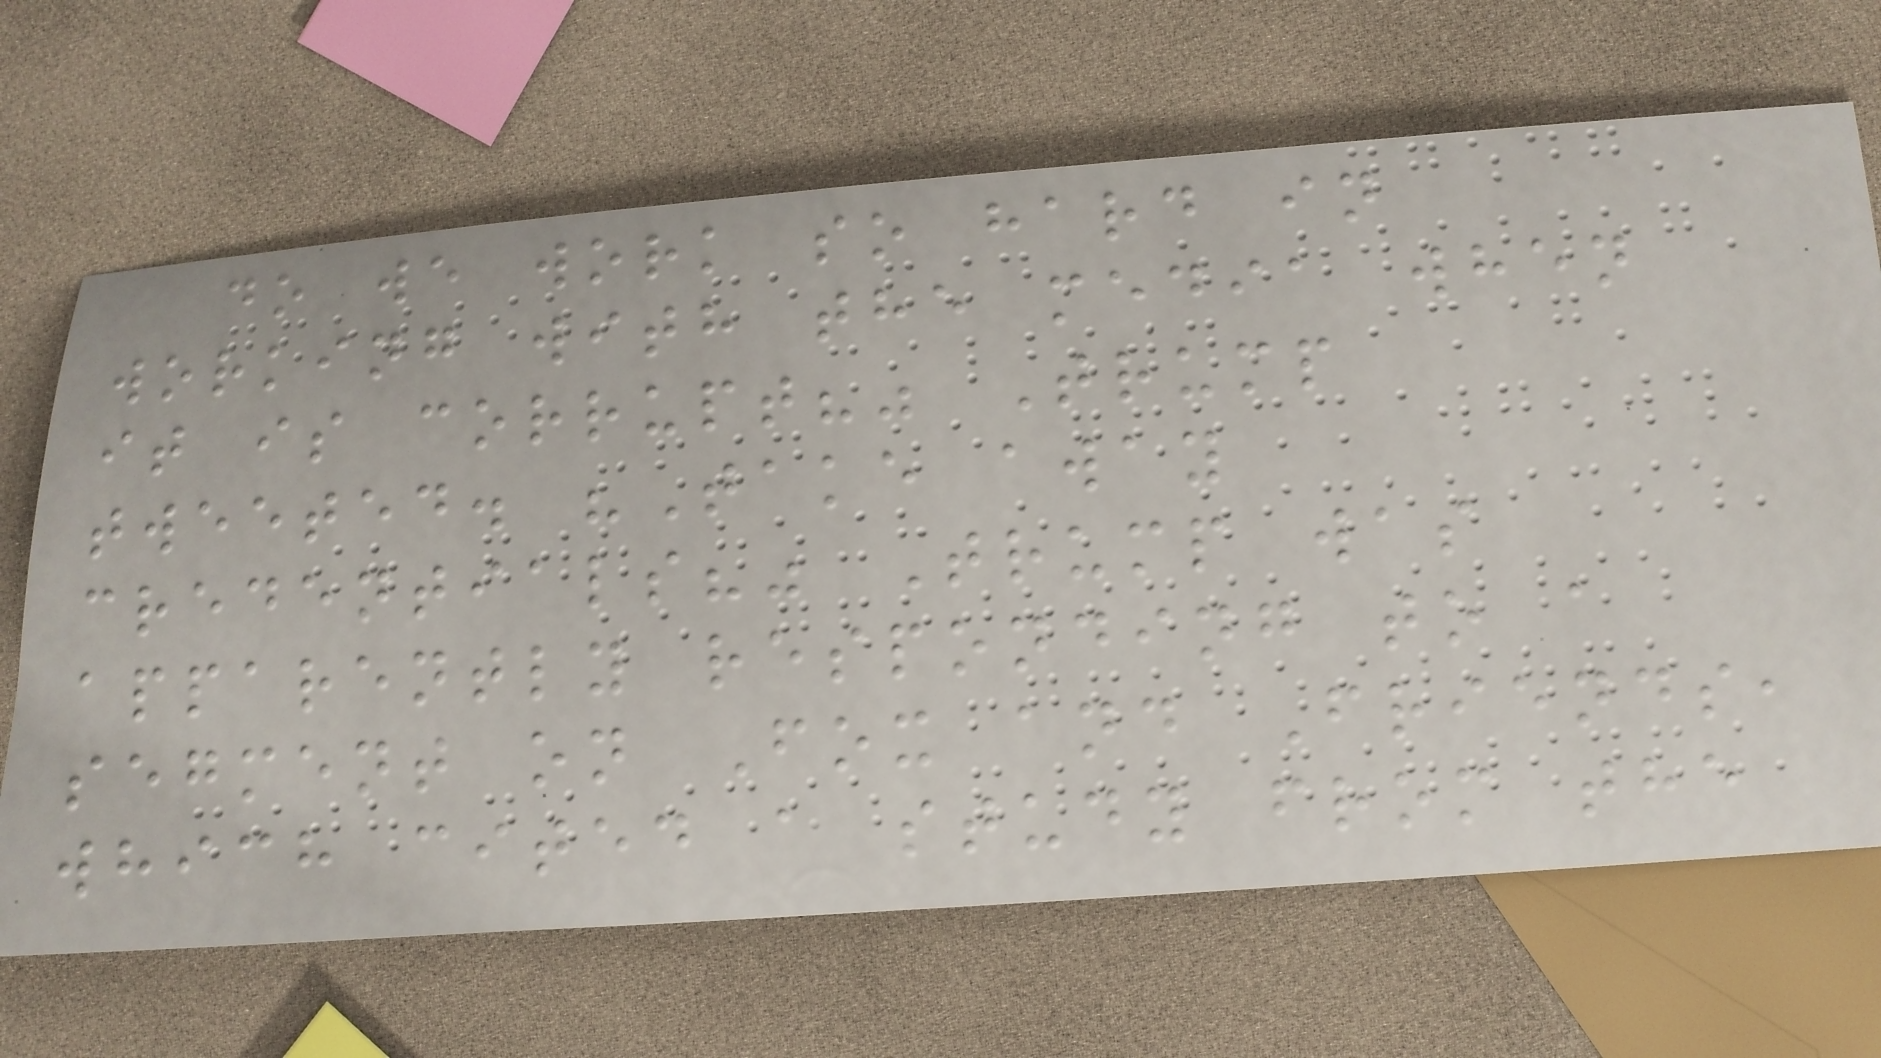do we work so hard in
working with the media when
it is corrupt?" Trump
tweeted. "Take away
credentials?" Trump was
apparently responding to a
segment on Fox and Friends,
which cited a study from the
